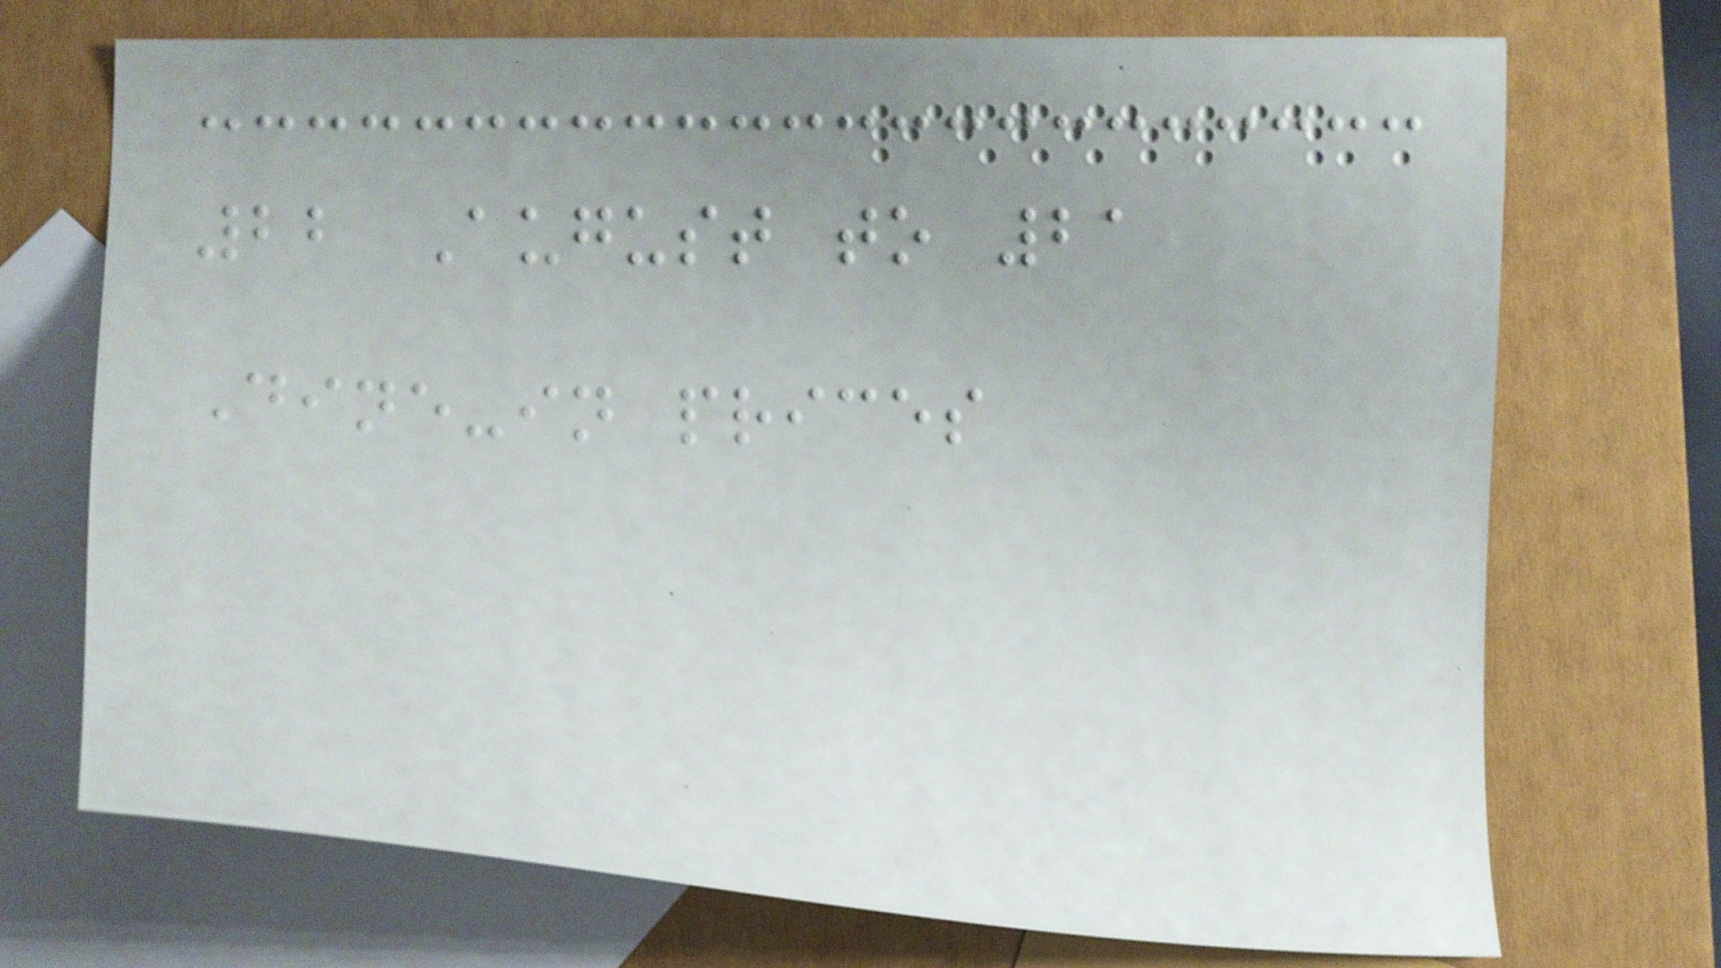22 August to 21
Dine-in prices
